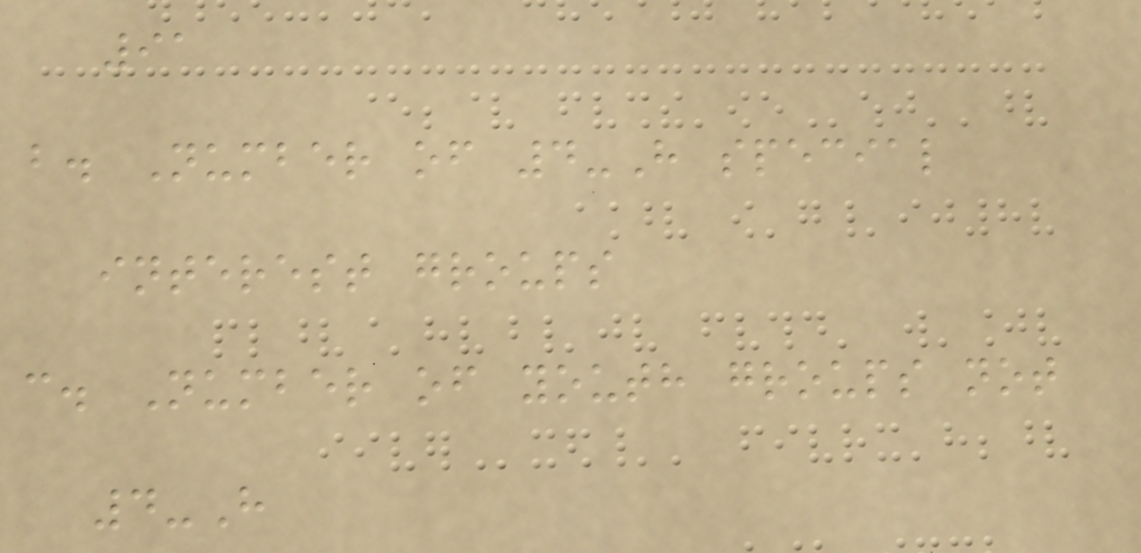91
b. Number of 4-H special
interest groups
c. Number of youth groups not
4-H
